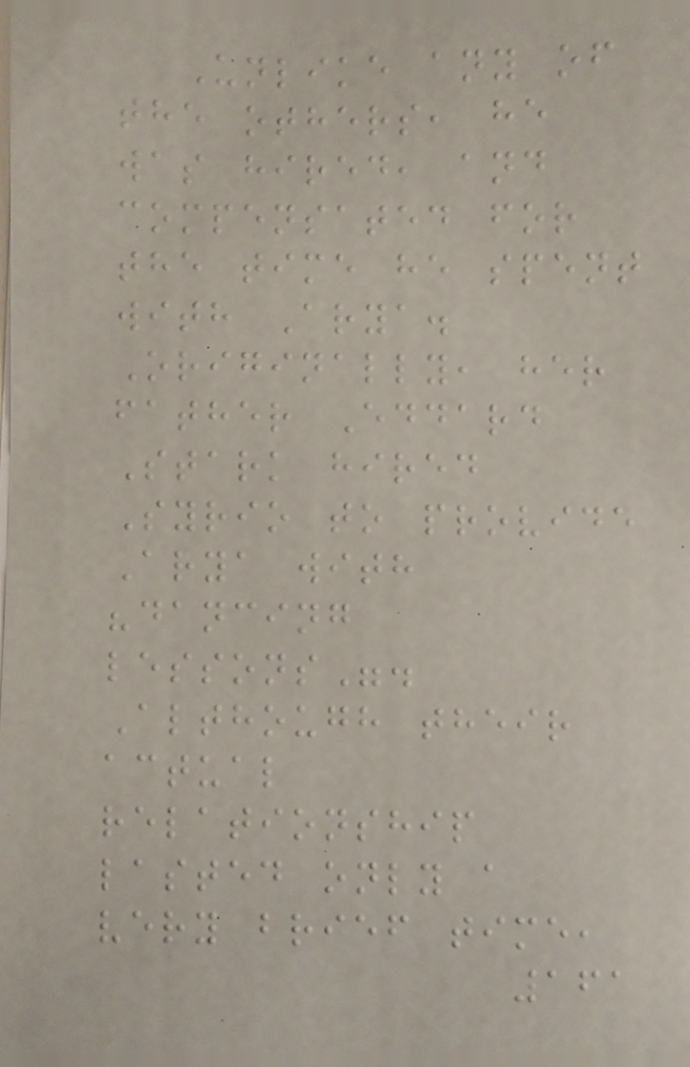Unlike any of
the others, he
was hired, and
compensated for
the time he spent
with Arya.
Originally, her
father Eddard
Stark hired
Syrio to provide
Arya with
"dancing
lessons".
Although their
actual
relationship
lasted only a
very brief time,
161
